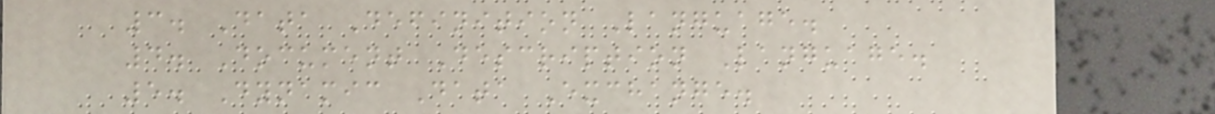3. Data Definition Language.
4. Document Description Language.
5. Dynamic Data Exchange.
